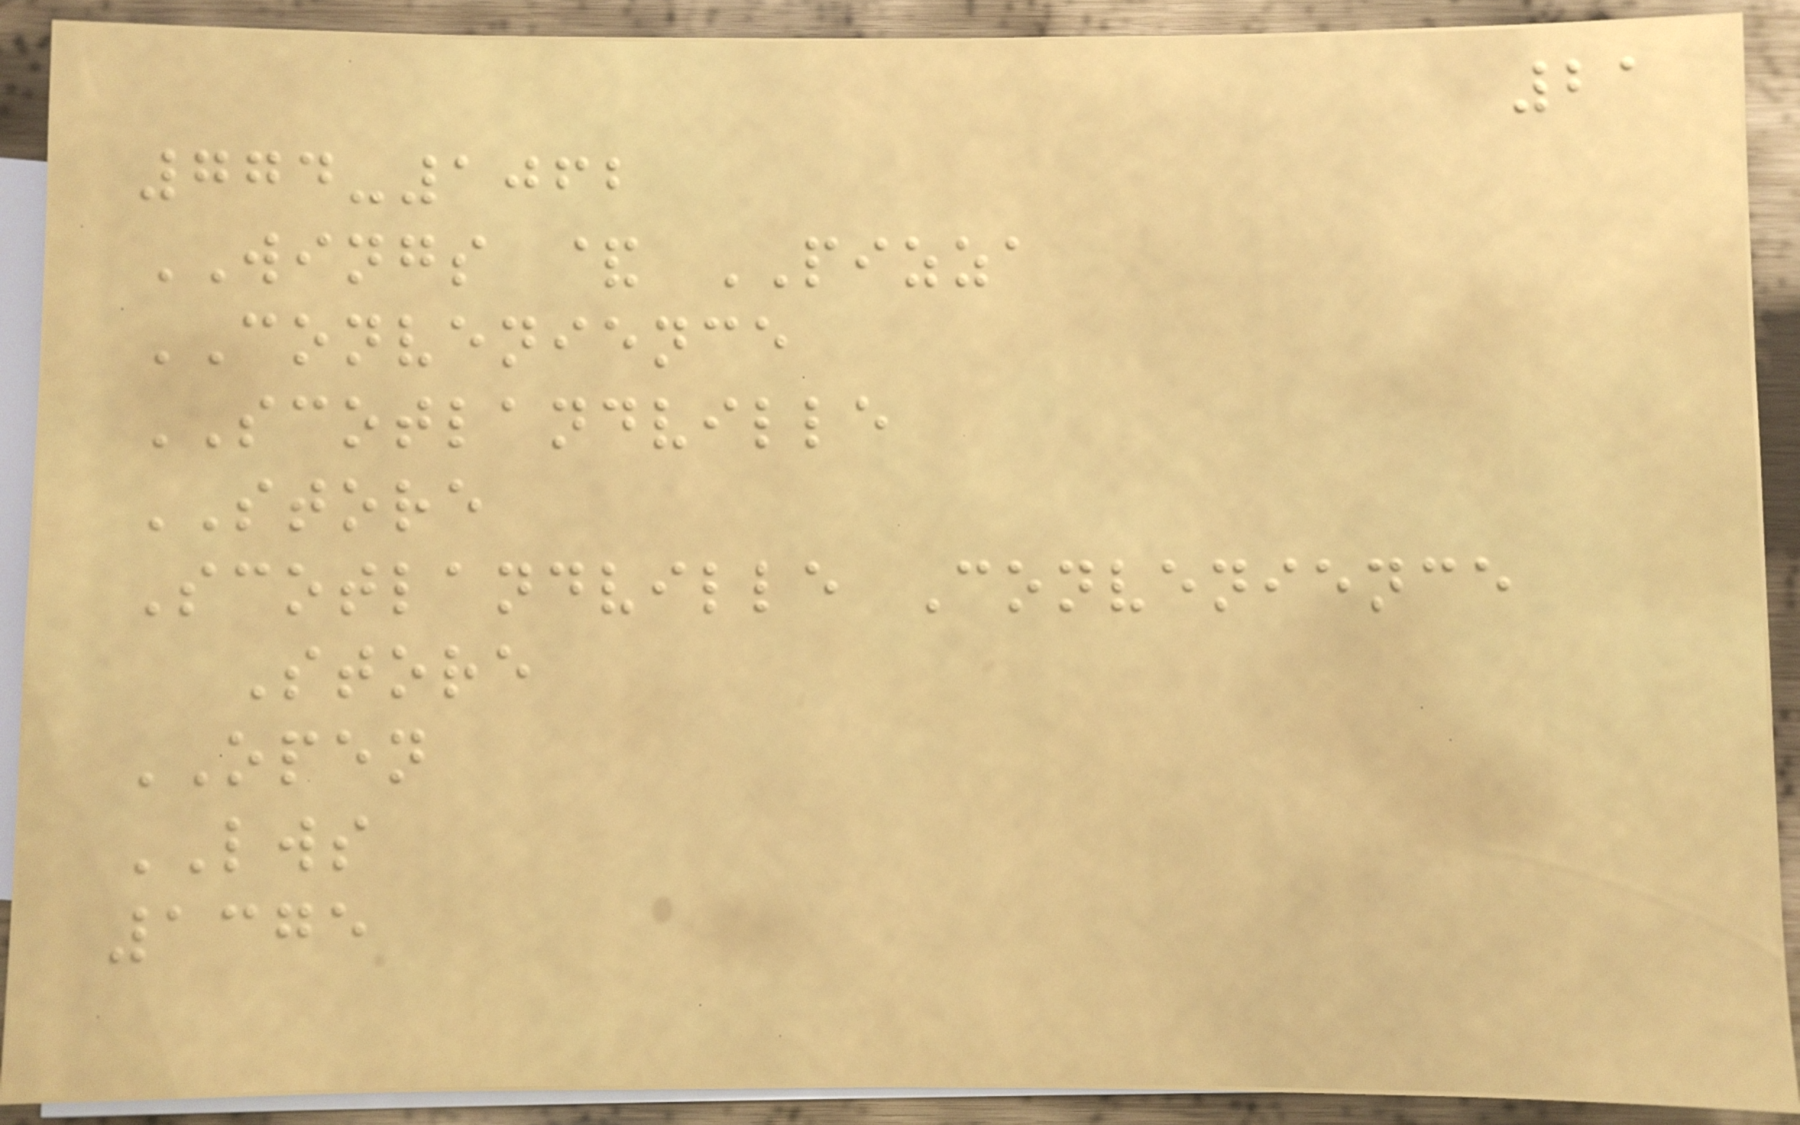21
774-1062
WINGS & PIZZA
CONVENIENCE
SCOTLANDVILLE
STORE
Scotlandville Convenience
Store
OPEN
LWS
1375
